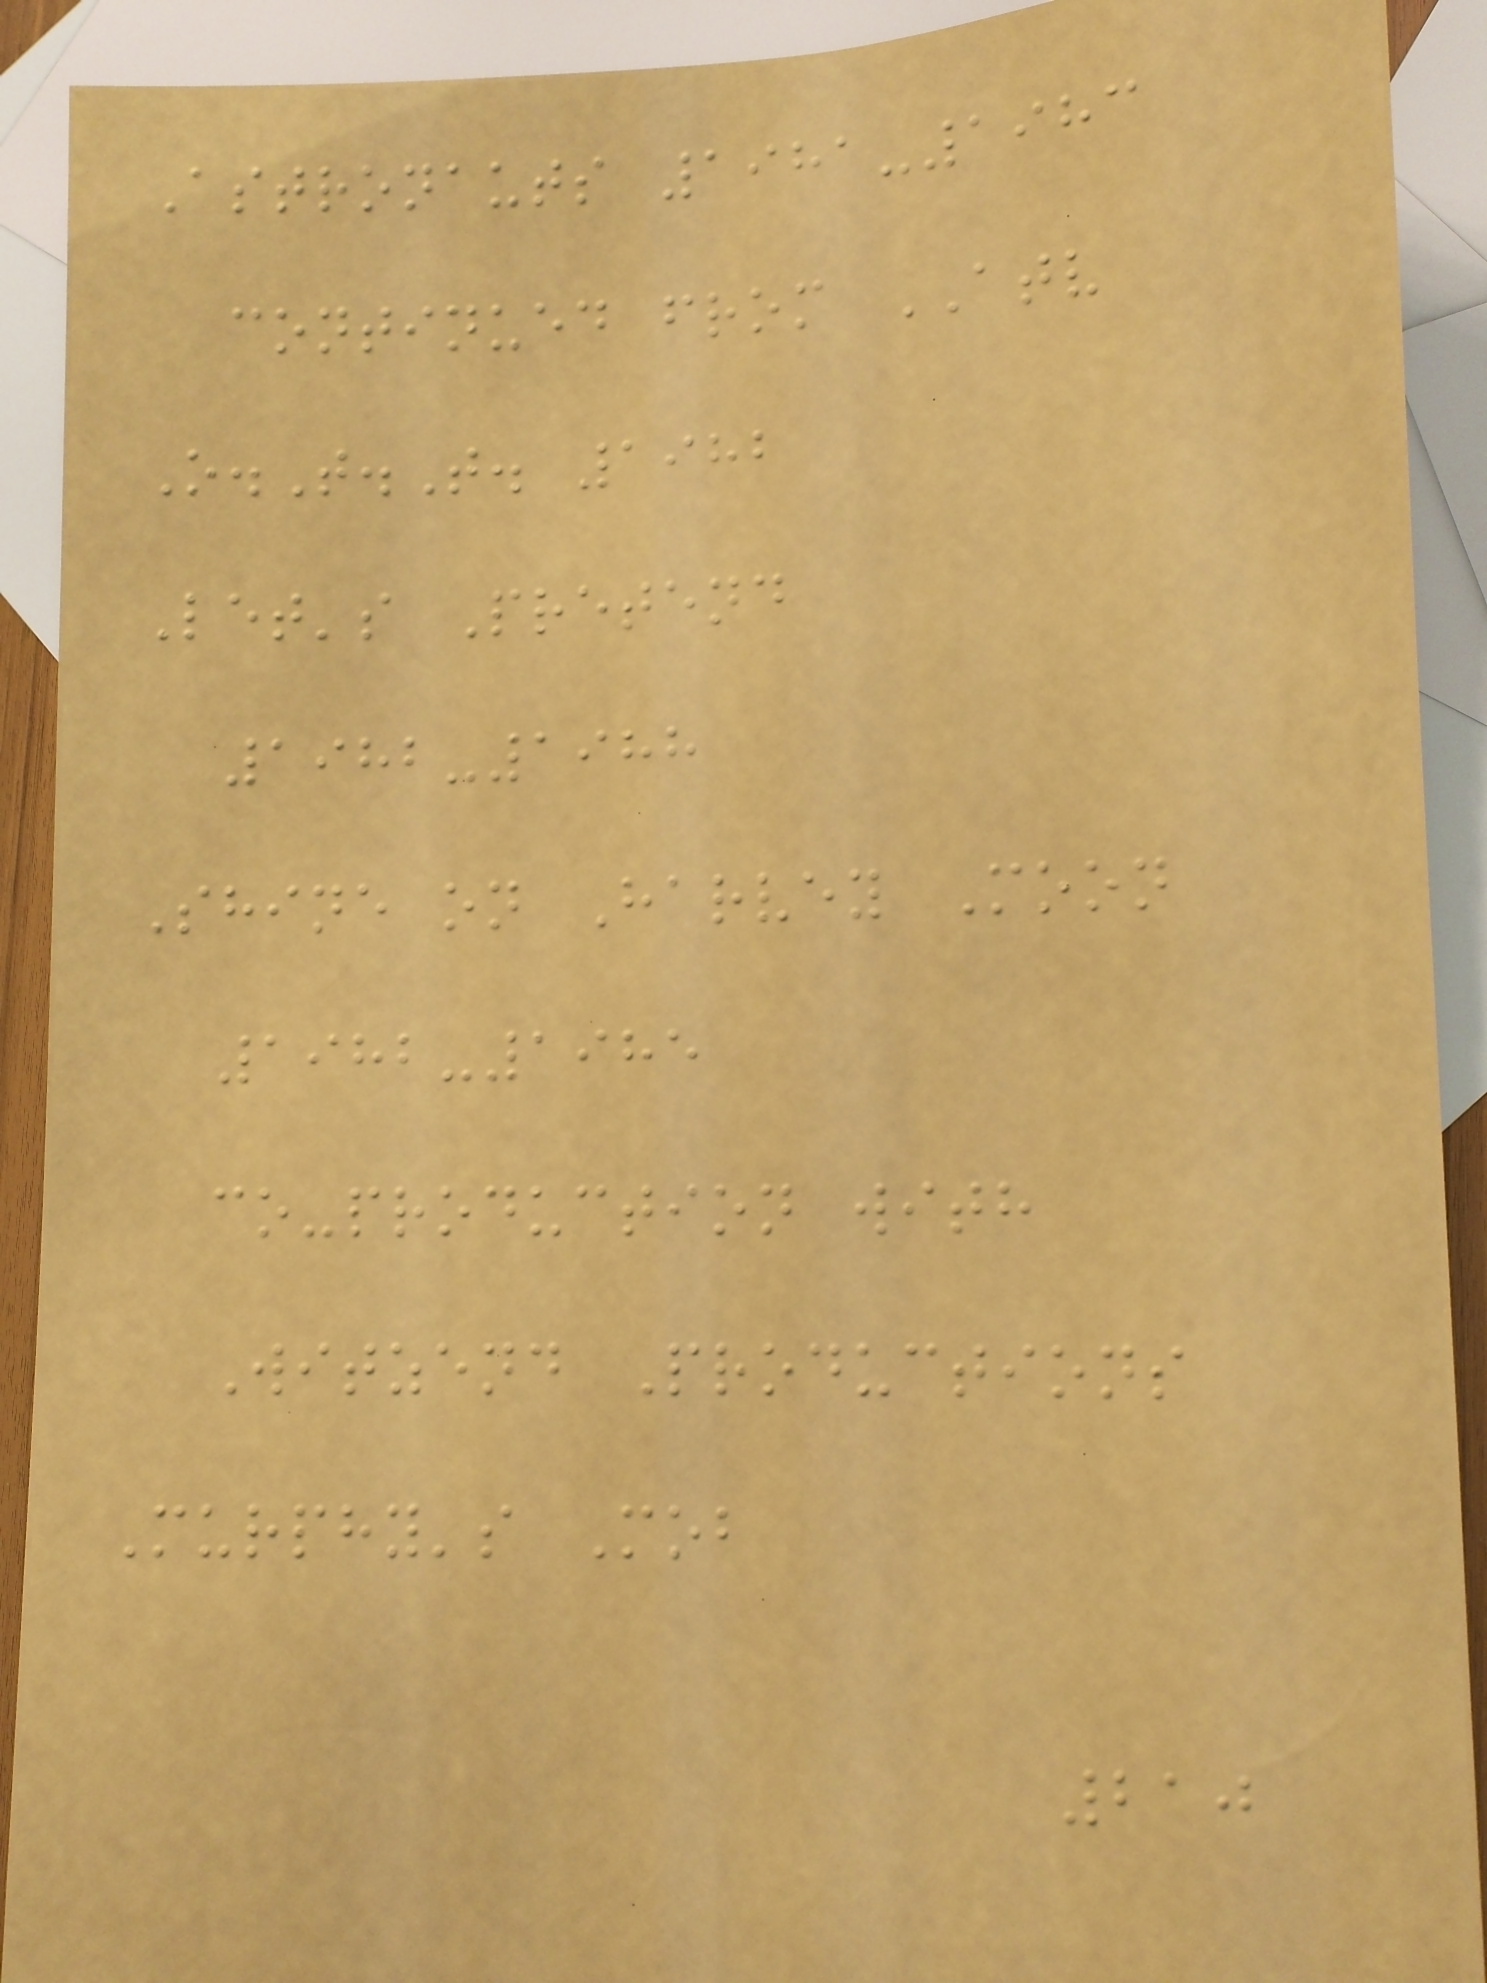Astronauts 1981-1983
continued from ATV
O.T.T. 1982
Let's Pretend
1982-1988
Shine on Harvey Moon
1982-1985
co-production with
Witzend Productions
Murphy's Mob
210
